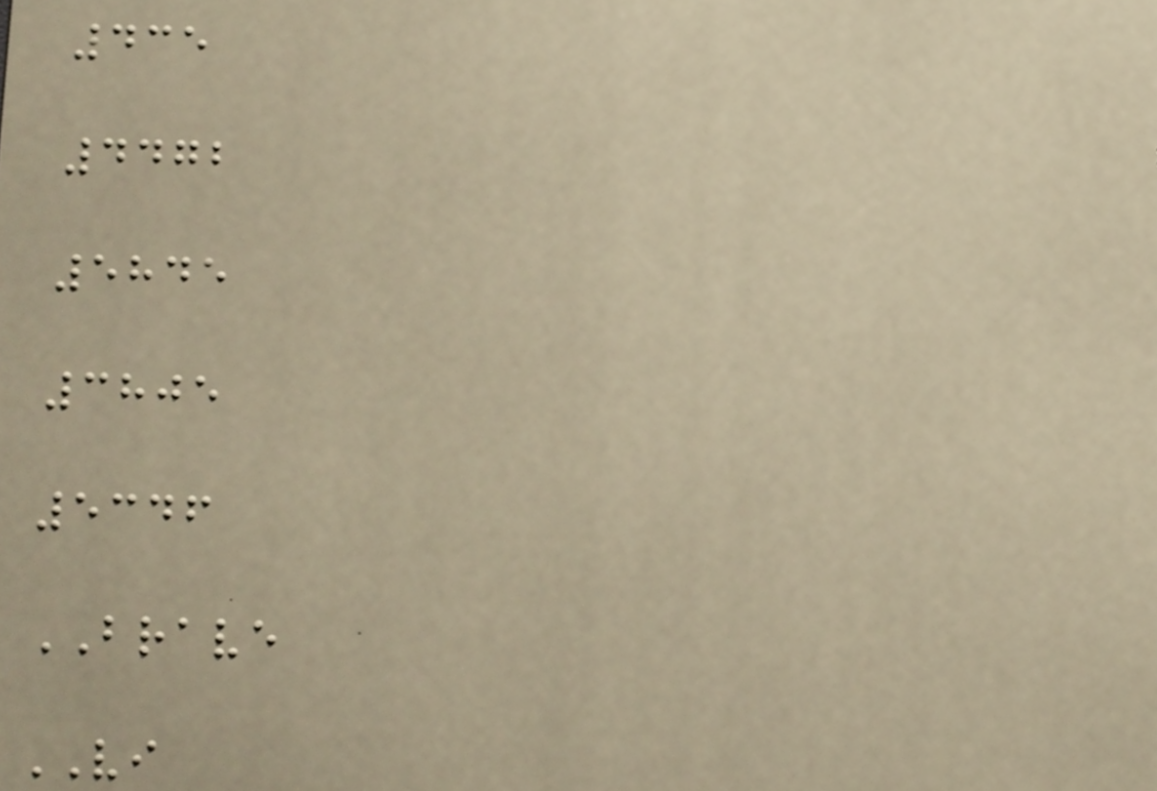435
4472
5845
3805
5346
BRAVE
VI
